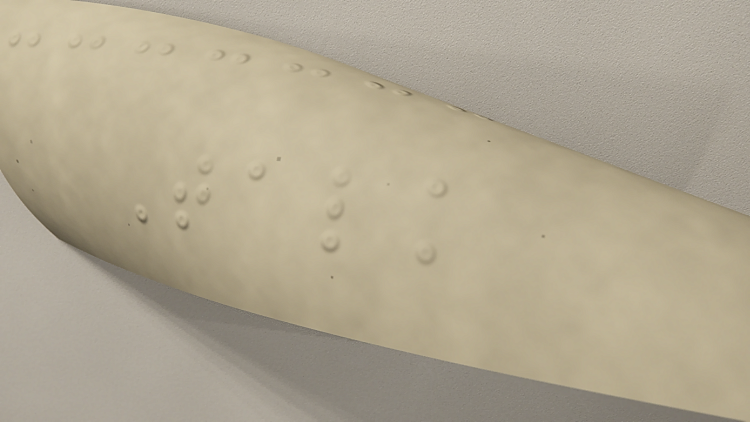Talk
